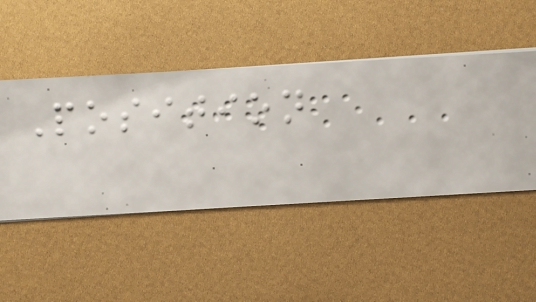Position
